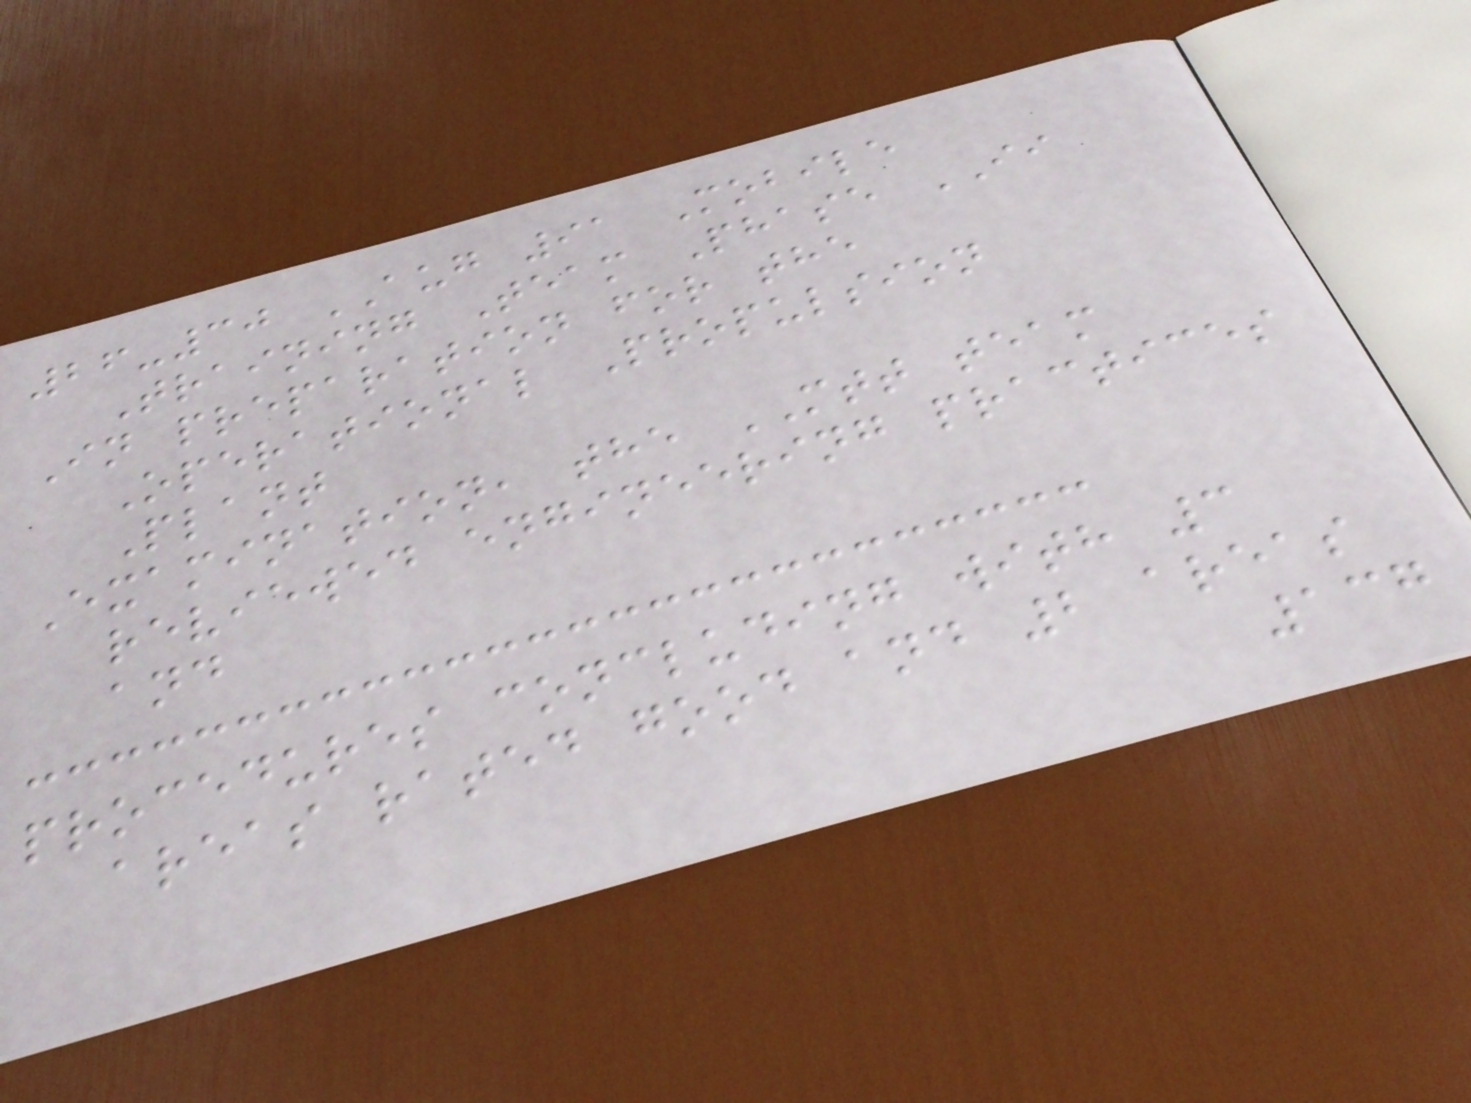26-30 AUG 91 Mobile
Training Team Phase II
In preparation for the
Operational Propulsion
Plant
Examination, the MTT team
reviewed engineering practices
and
procedures concluding with 3
areas rated good and 2 areas
137
